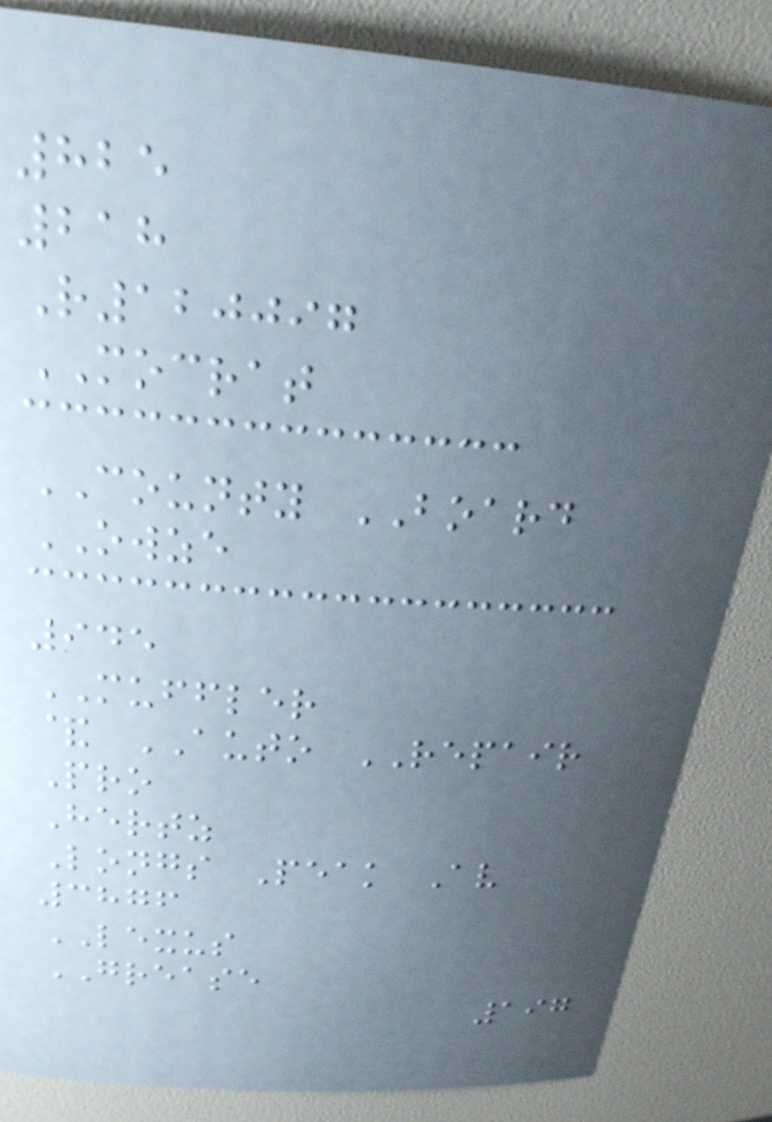825
218
R120097
MOCRAT
COUNTY BOARD
OWZE
945
MUFFLER
& AUTO REPAIR
Pro
Hertz
Longs Peak Av
3876
LEXUS
GREASE
197
